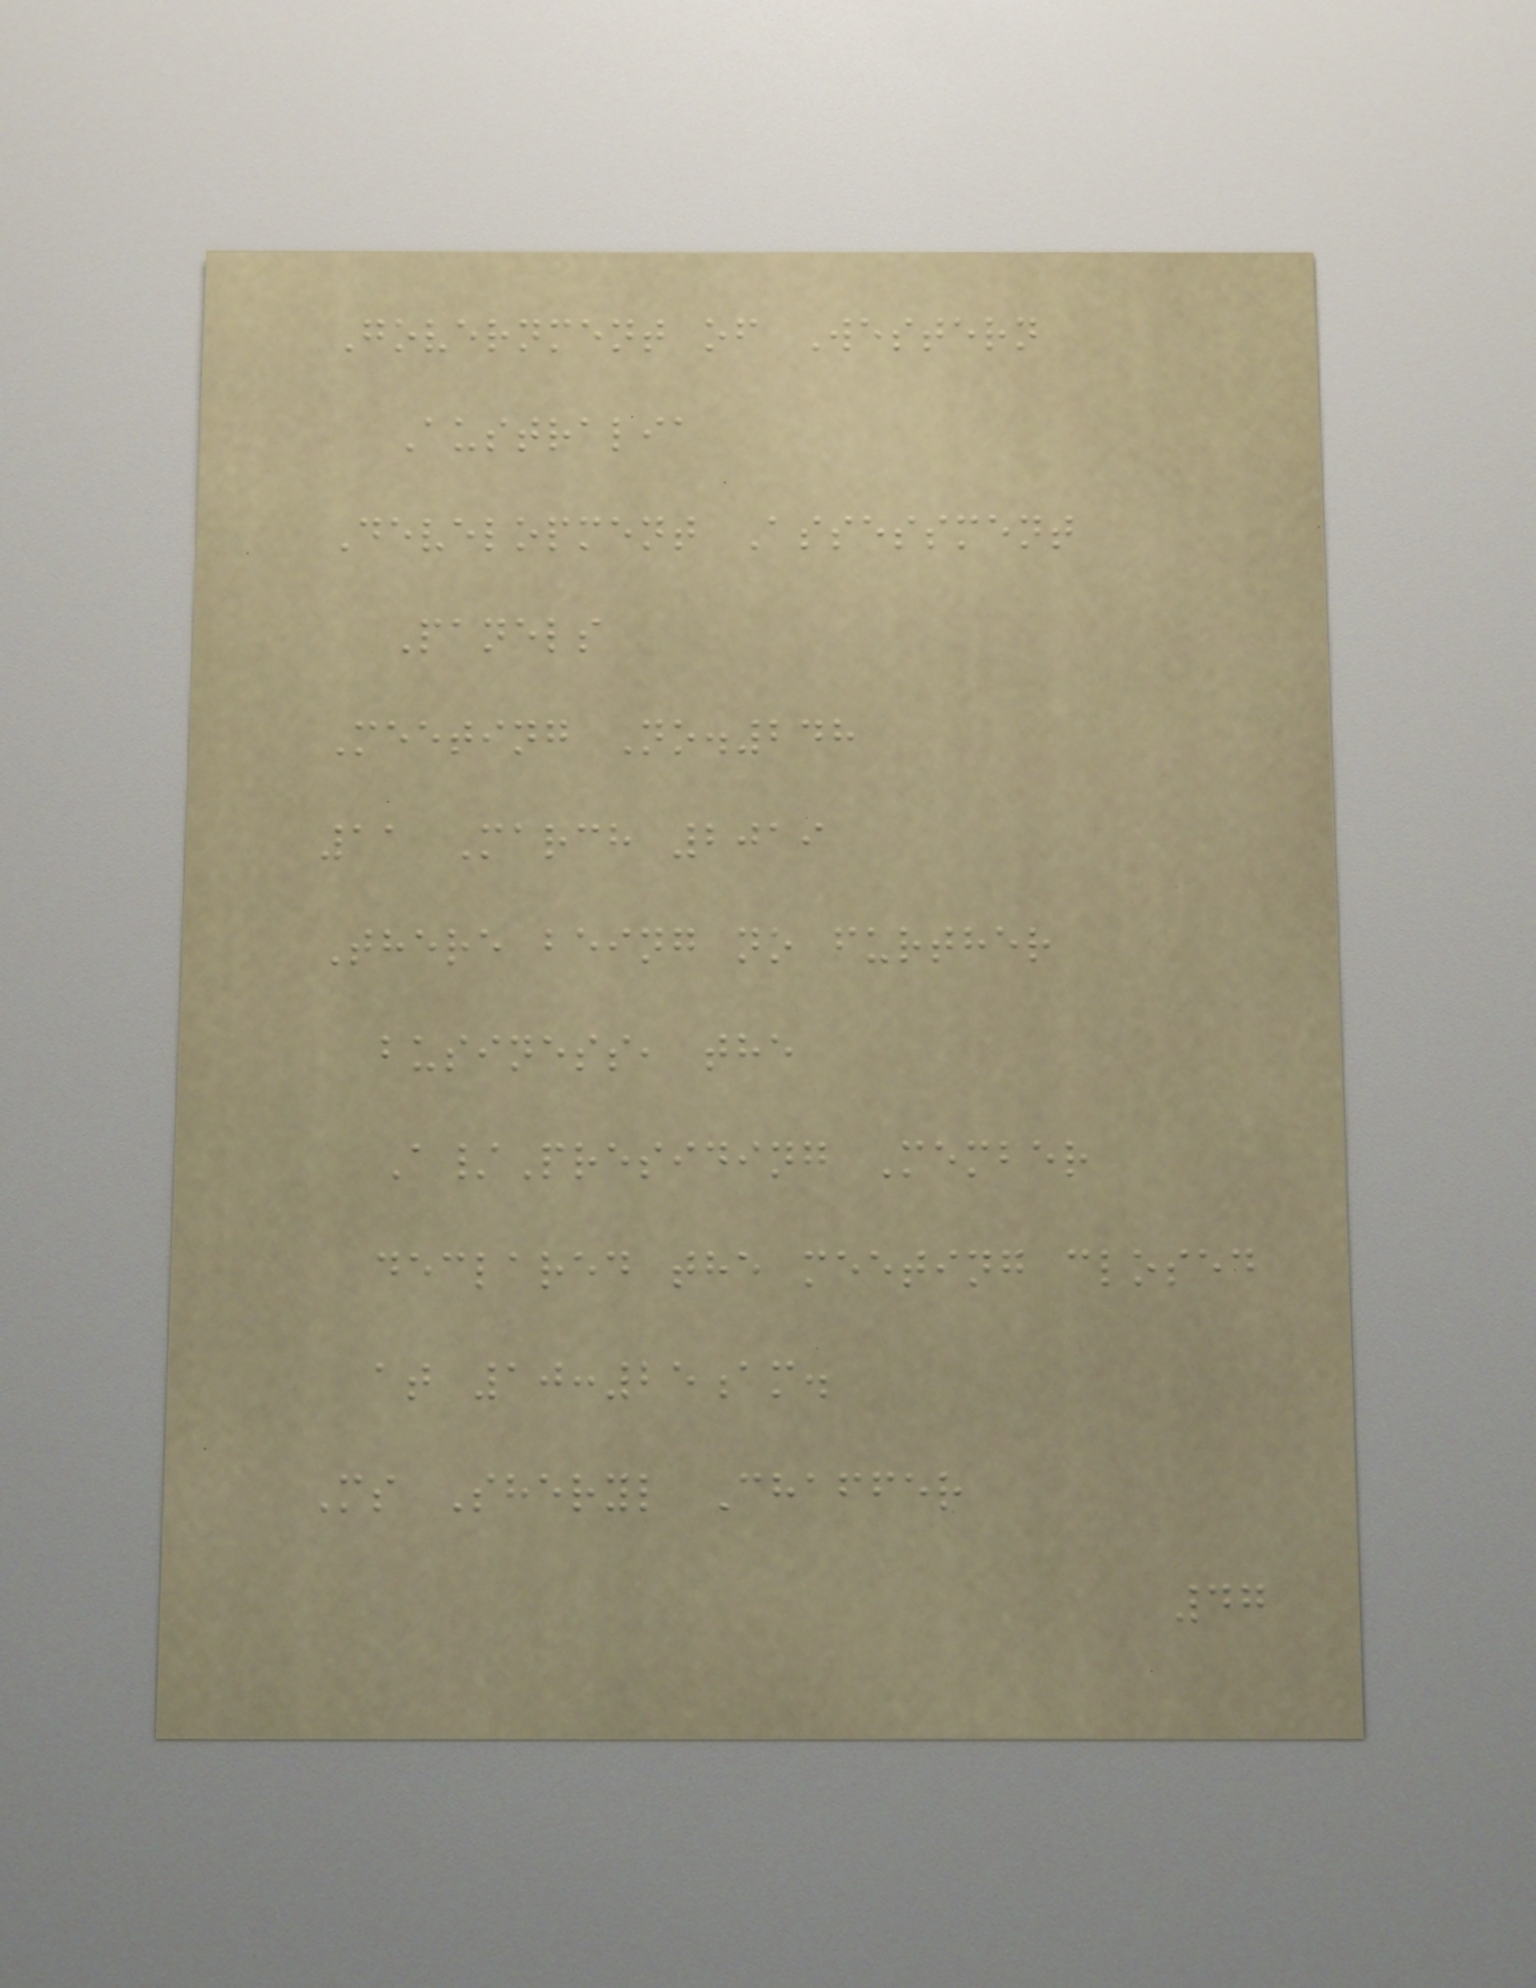Government of Western
Australia
Development Assessment
Panels
Meeting No.248
11 March 2019
There being no further
business, the
A/Presiding Member
declared the meeting closed
at 10:25am.
Ms Sheryl Chaffer
47
